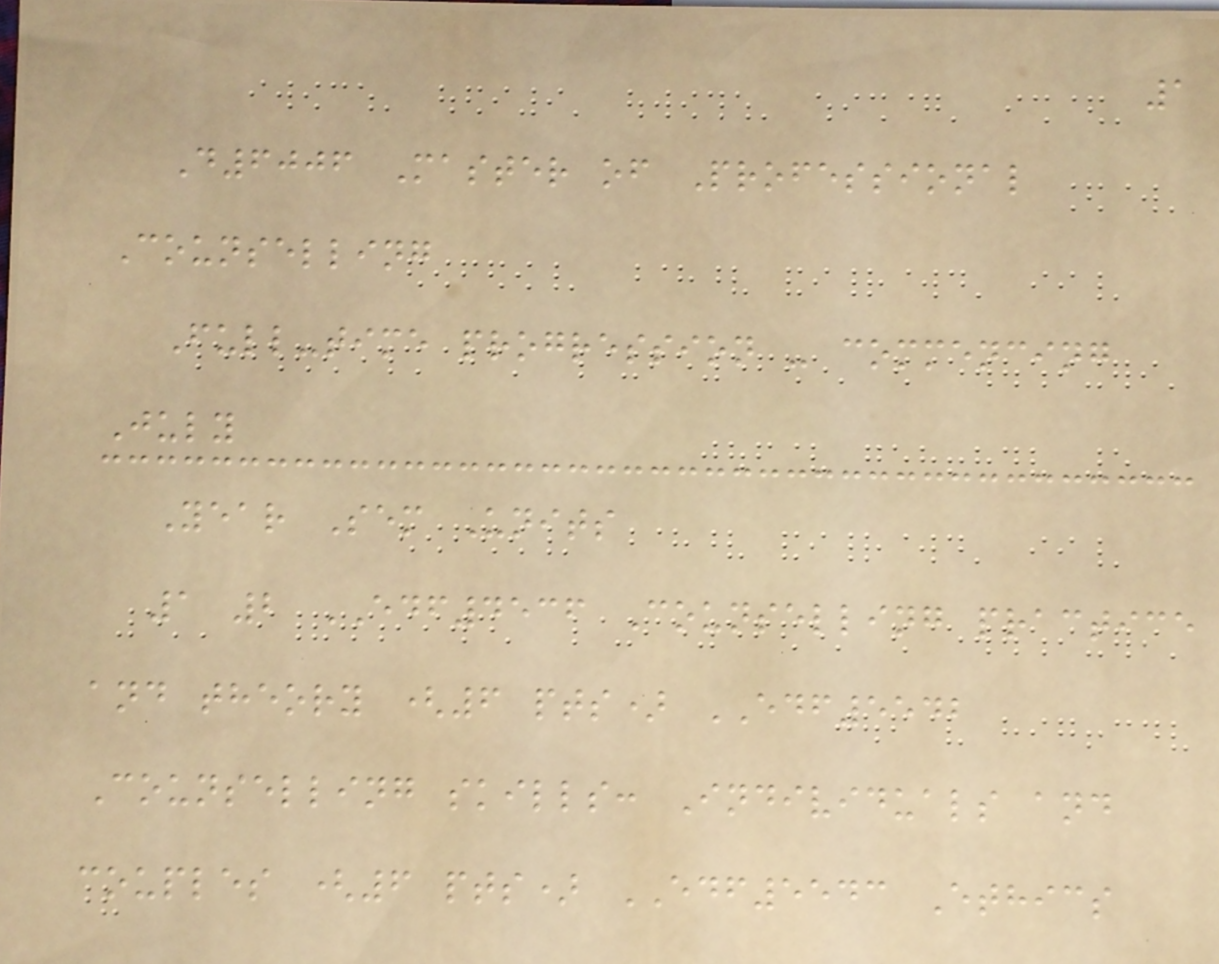1
D6006 Master of Professional
Counselling
Full-time progression - commencing
July
Year Sem Units
1 2 EDF4536 Counselling practice
and theory (6 pts) EDF5542
Counselling skills: Individuals and
couples (6 pts) EDF5543 Ethics
